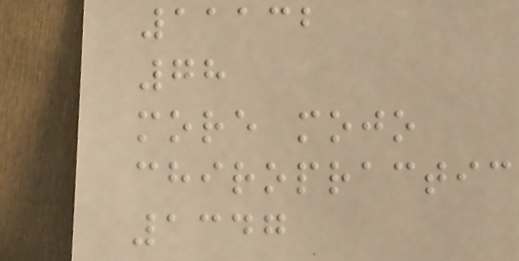11132
78
more mojo
chiropractic
1347
